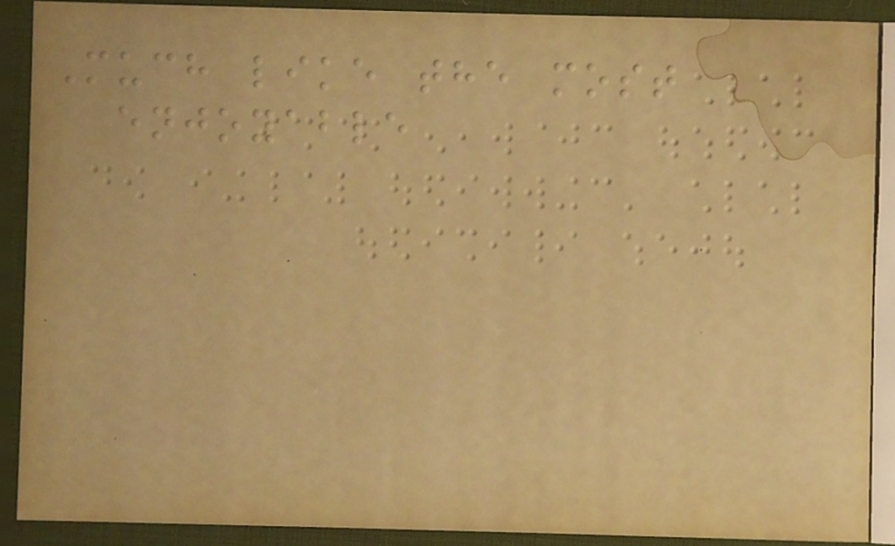Much like the most
enjoyable
